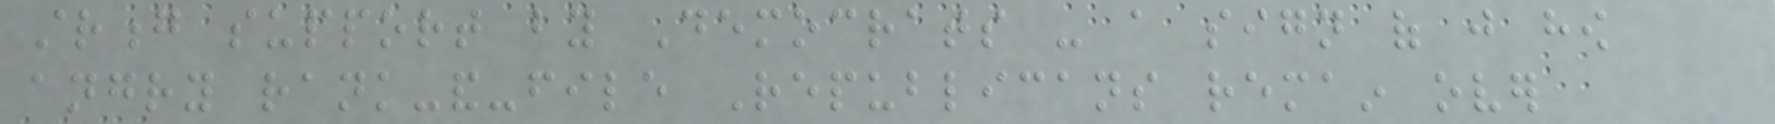strong support by Democrats - a sign of just how
angry rank-and-file Republicans remain over
